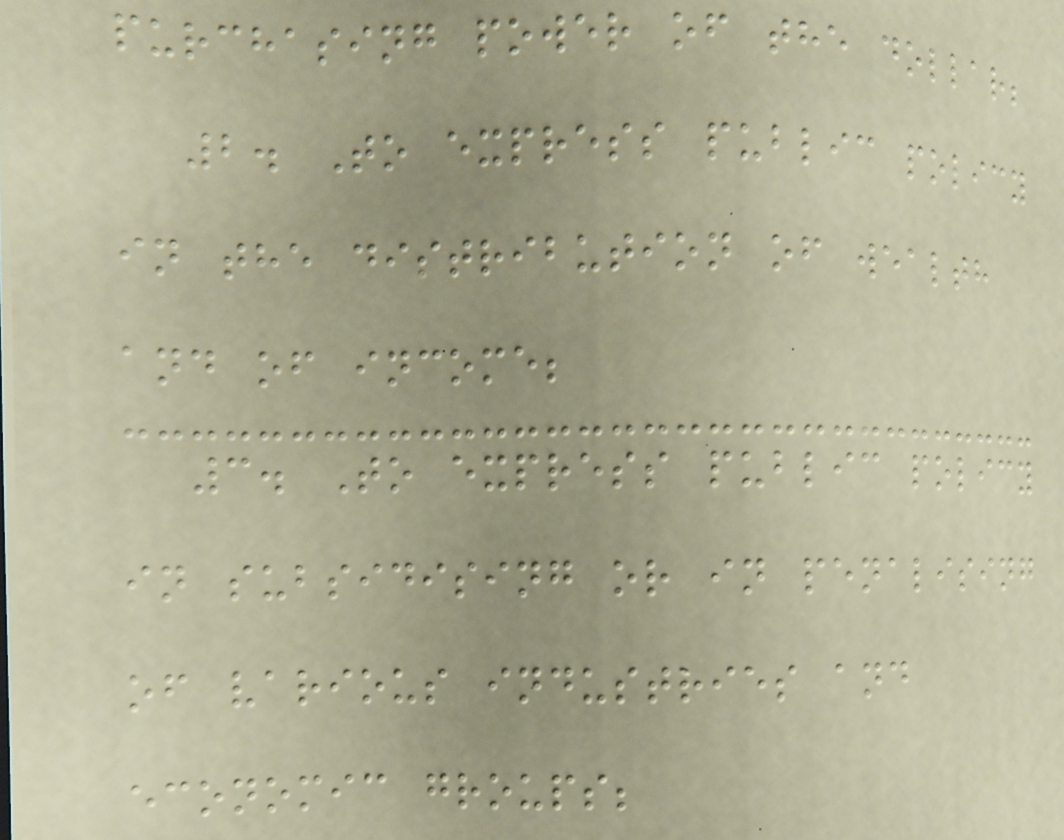purchasing power of the dollar;
2. To express public policy
in the distribution of wealth
and of income;
3. To express public policy
in subsidising or in penalising
of various industries and
economic groups;
